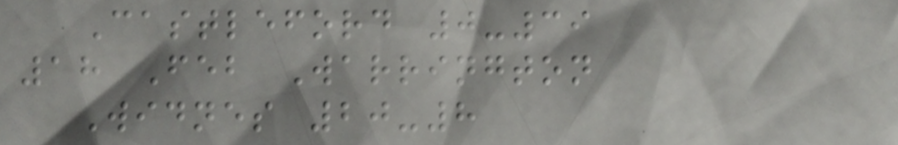Castleford 0-39
18 Feb Warrington
Widnes 20-8
